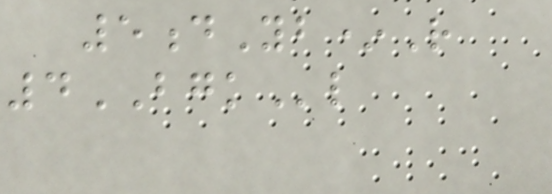5dYb*R
4BGKl
